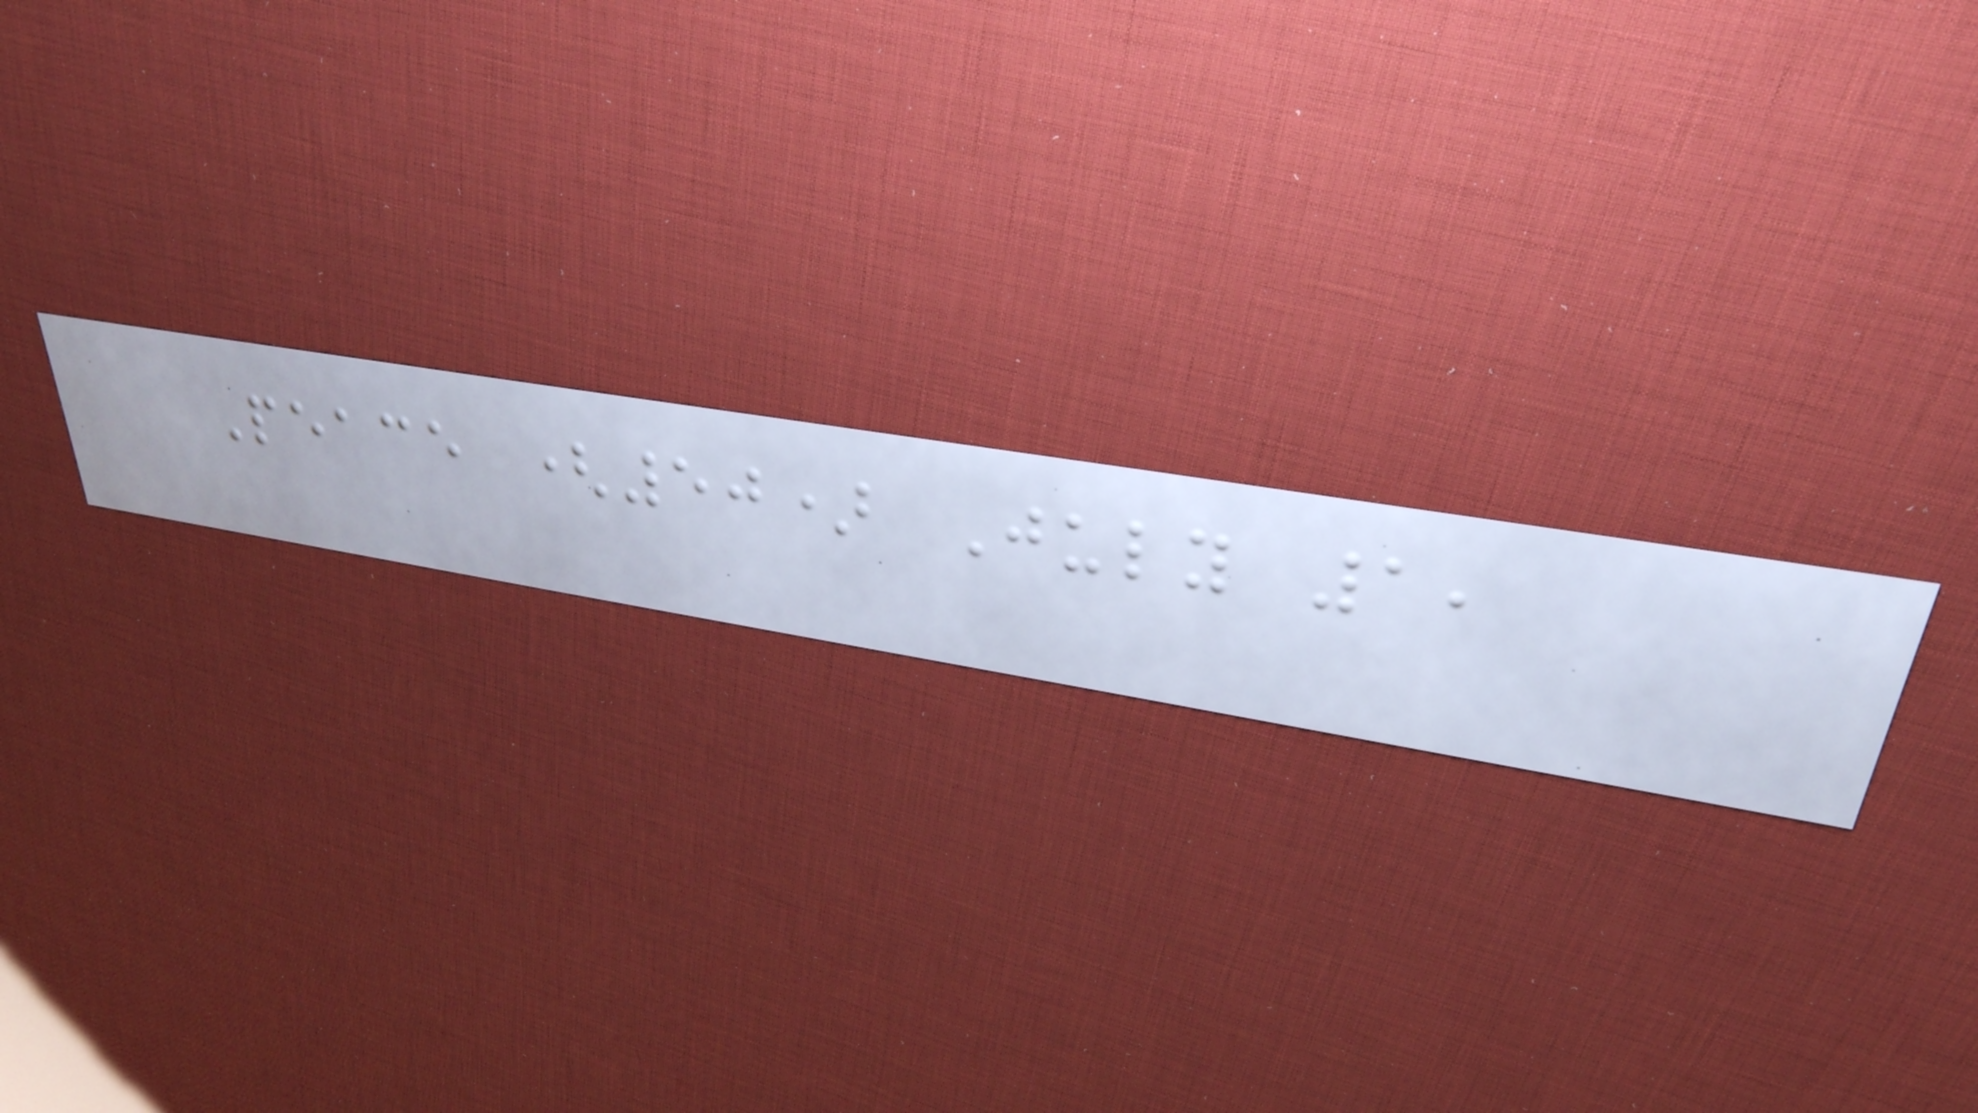Peace (50) July 1,
